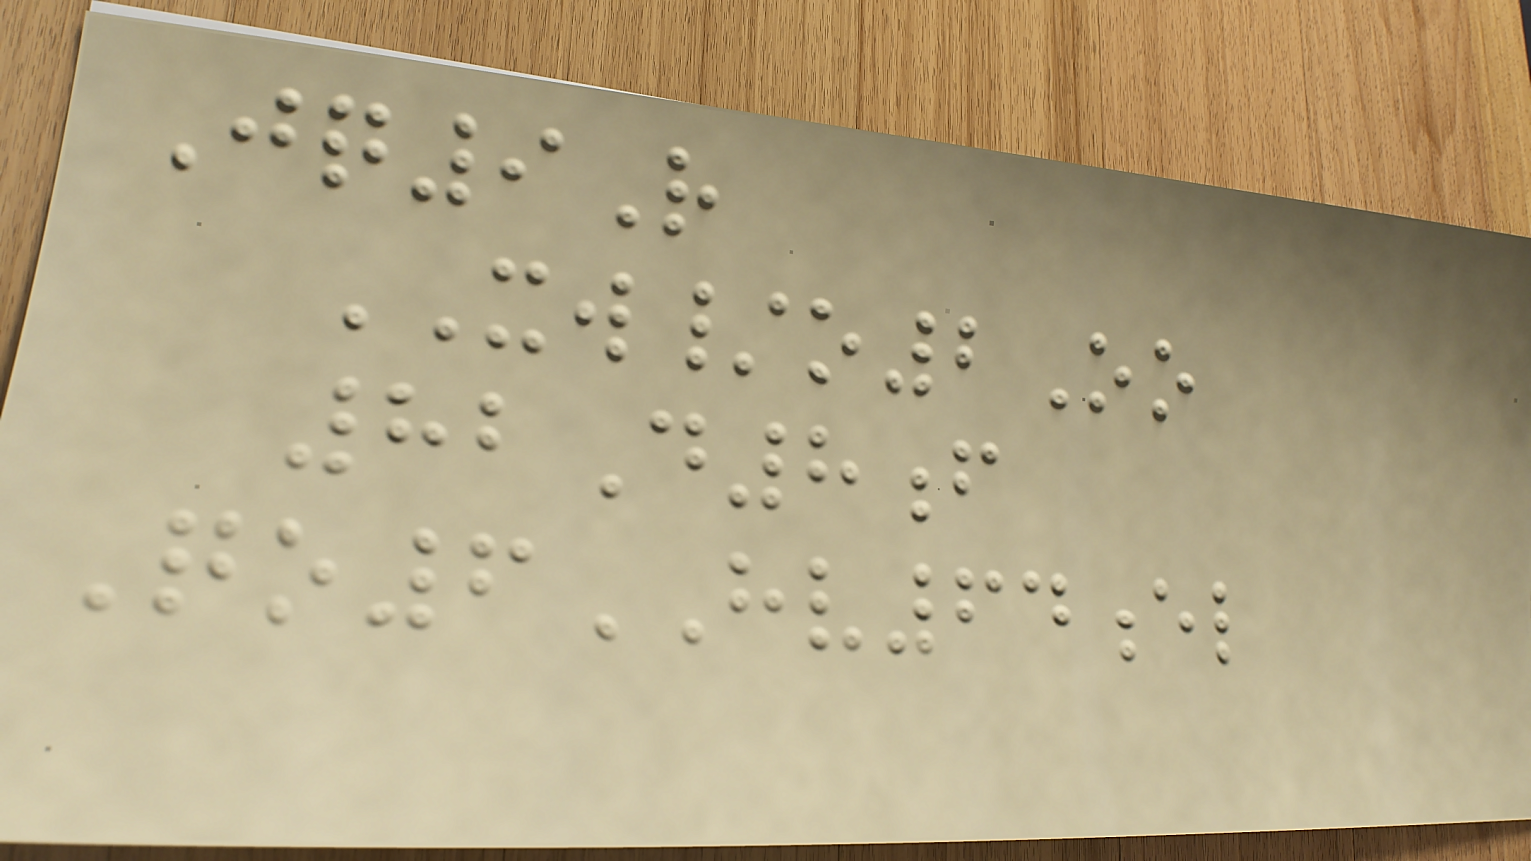Jq9R
XW/o2Oo
82D8f
Qo6HV64el
